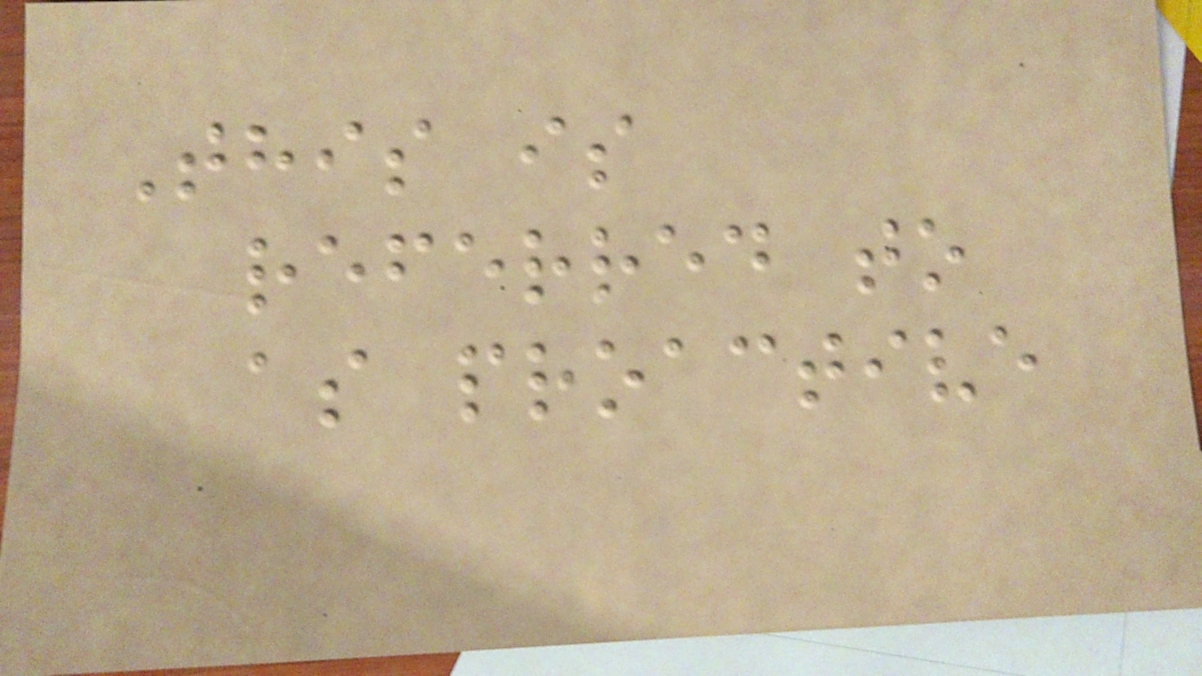This is
referred to
as proactive
